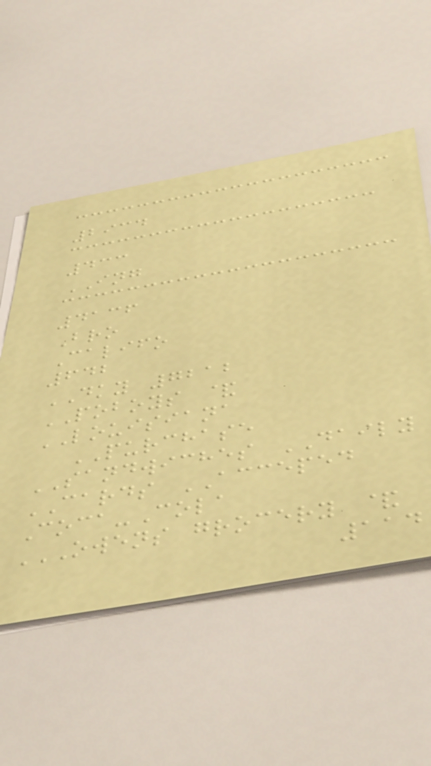2934
433
ING
4136
Bro
Califo
642
DKY 7212
POBOYS &
LOUISIANA
PURCHASE
SANDWICHES DAILY
CARDS ACCEPED
Coca-Cola
OWENS GROCERY &
114
